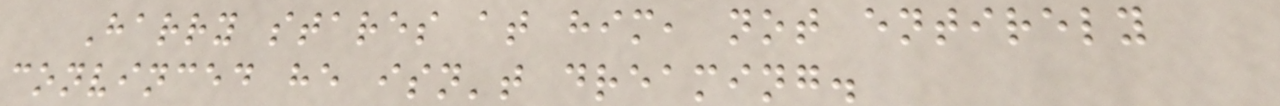Harry stares at him, not entirely
convinced he isn't dreaming.
